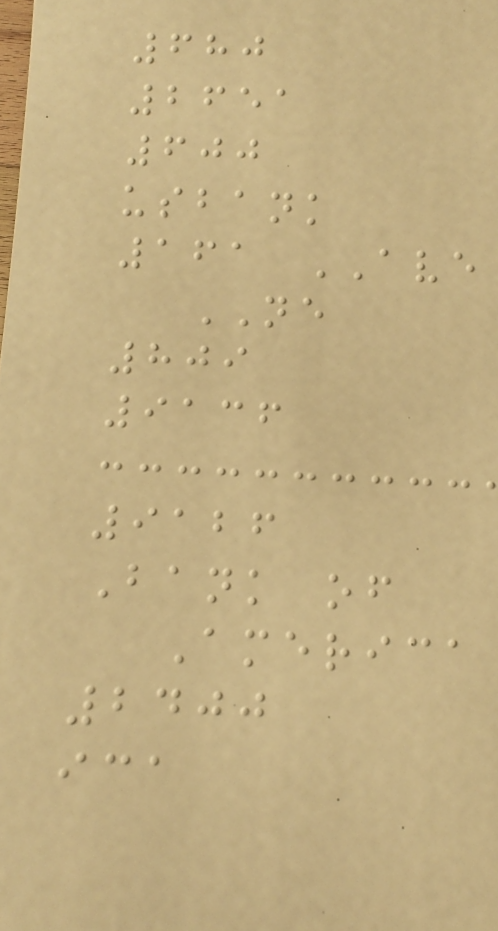680
2651
600
usbank
161 AVE
NE
809
9136
9126
Bank of
America
2400
ica
